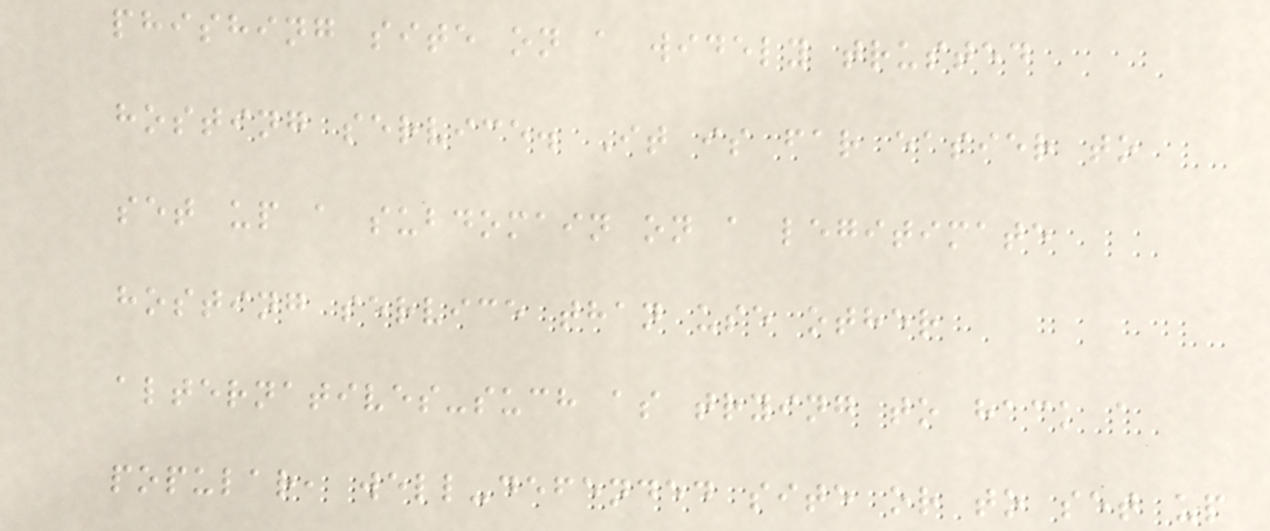phishing site on a widely trusted
hosting service. It is far easier to
set up a subdomain on a legitimate
hosting service than use other
alternatives-such as trying to hack a
popular, well-defended site or to set up
